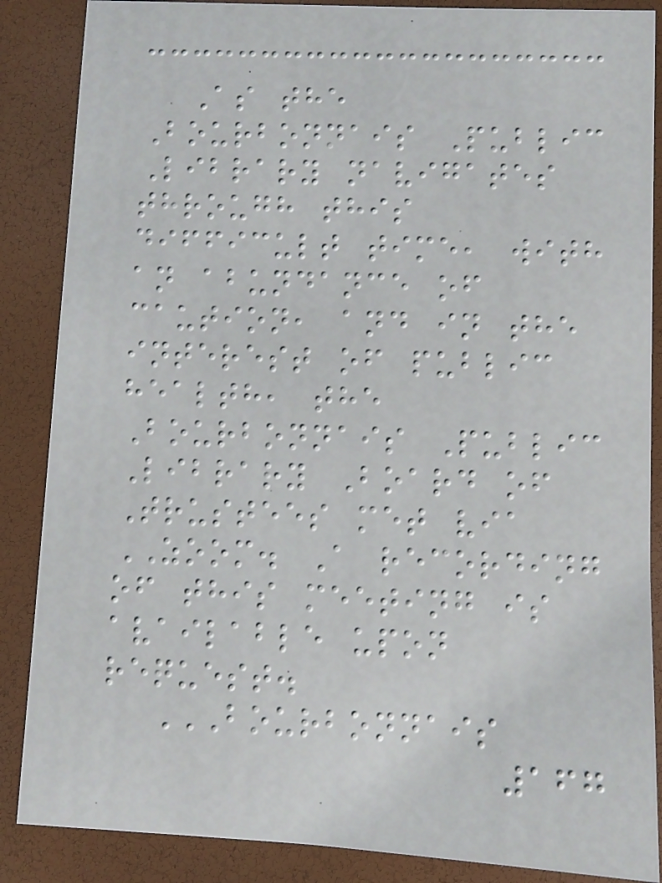As the
Bourbonnais Public
Library navigates
through this
difficult time, with
an abundance of
caution, and in the
interest of public
health, the
Bourbonnais Public
Library Board of
Trustees met via
ZOOM. A recording
of this meeting is
available upon
request.
BOURBONNAIS
167
